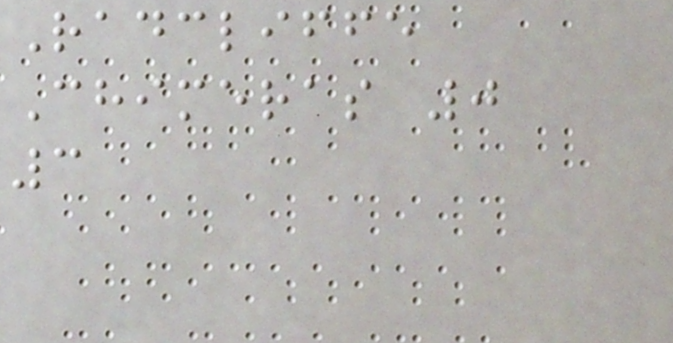Radcliffe
Chimeras 0
3
